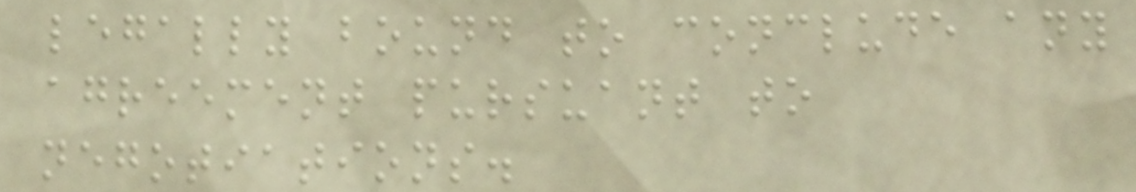legally bound to conclude any
agreement pursuant to
negotiations.
